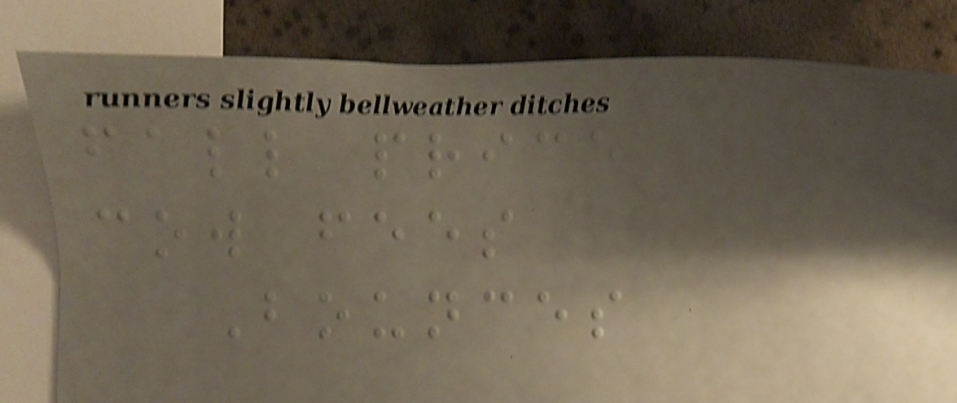fall price
cow fees
Bounces
